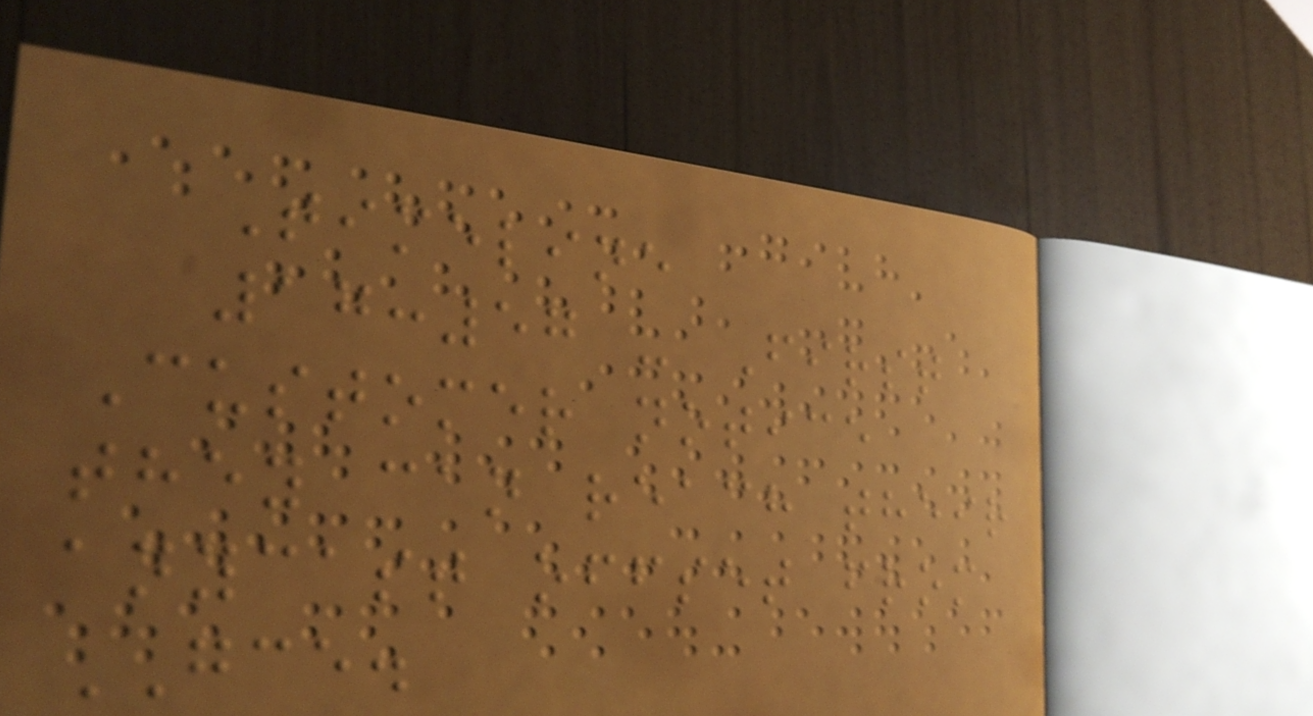Timeline
17:57 - First
Customer notice
they can reach their
anycast offset from
GCE.
